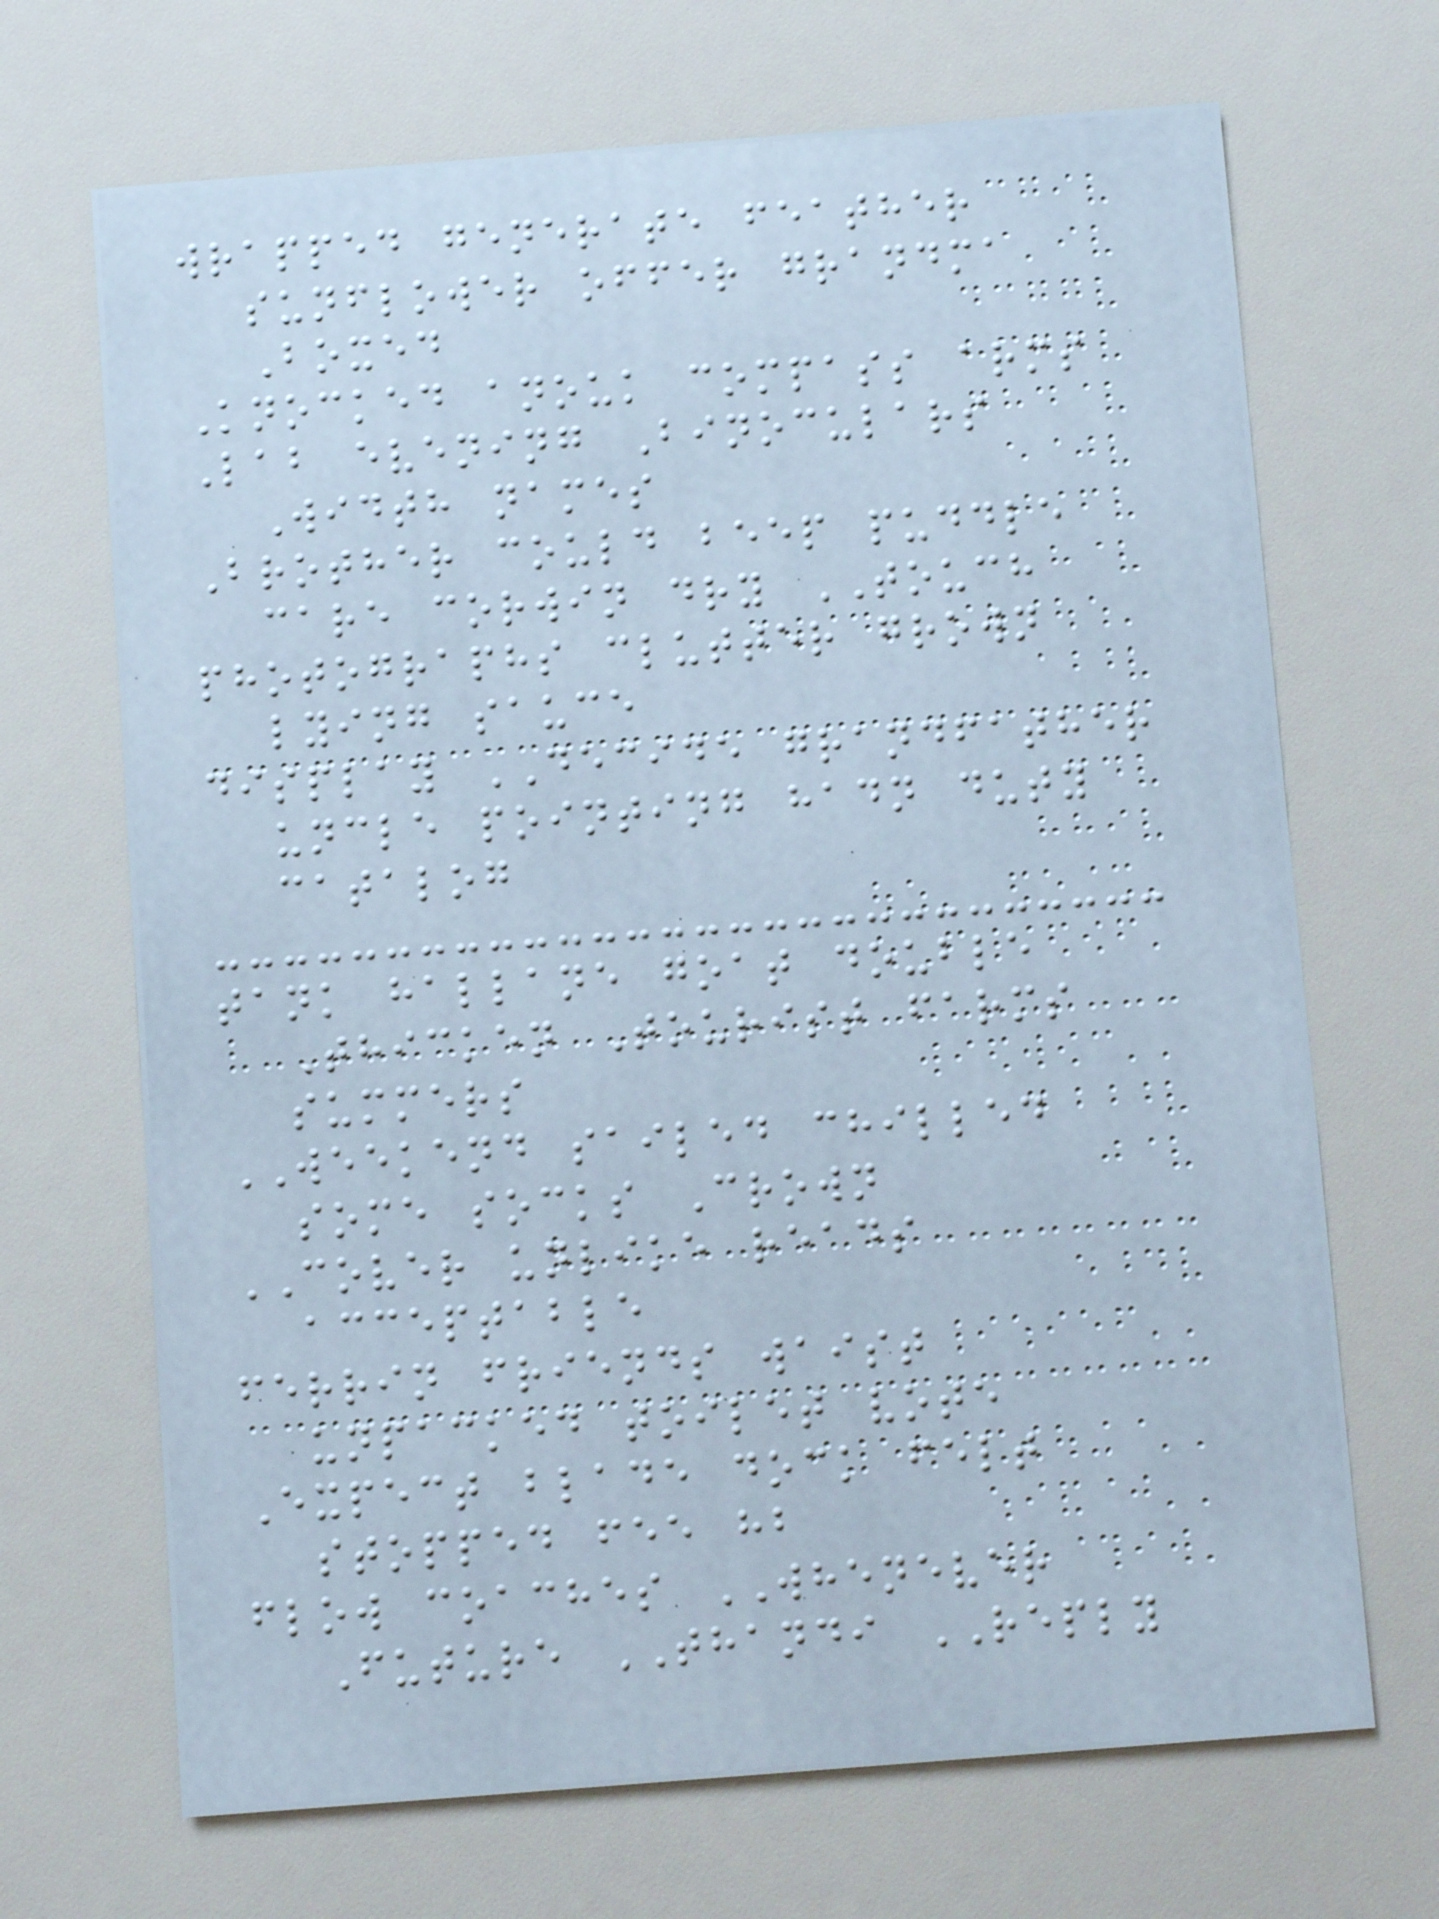wrapped generate feather
sunflower offer grandma
Boxed
Knocked anouk compass arms
Lab evening Binoculars
Width names
Brother could beep puddle
care corwin dry TOUCH
photographs clutter grown
lying sauce
display DECIDE grandfather
uncle pointing hadn duty
catalog
tank hallane goat double
Thicken Tourist farms
summers
WEEKEND sailed chilled
some socks Crown
COVER unlike reads
acceptable
ferrin friends waist
unpacked toilet vote
Expect blade dock felt
stopped fee hb
flow coaches WHENEVER
Future THANDI REPLY
